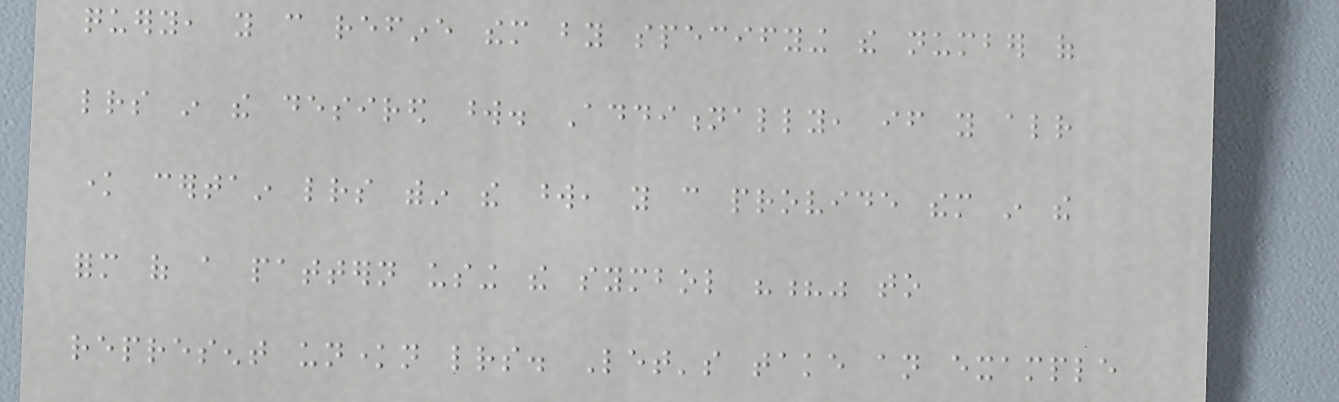query, you can refine them by specifying the number of
letters in the desired word. Additionally, if you already
know certain letters within the word, you can provide them in the
form of a pattern using the symbol "?" to
represent unknown letters. Let's take an example
